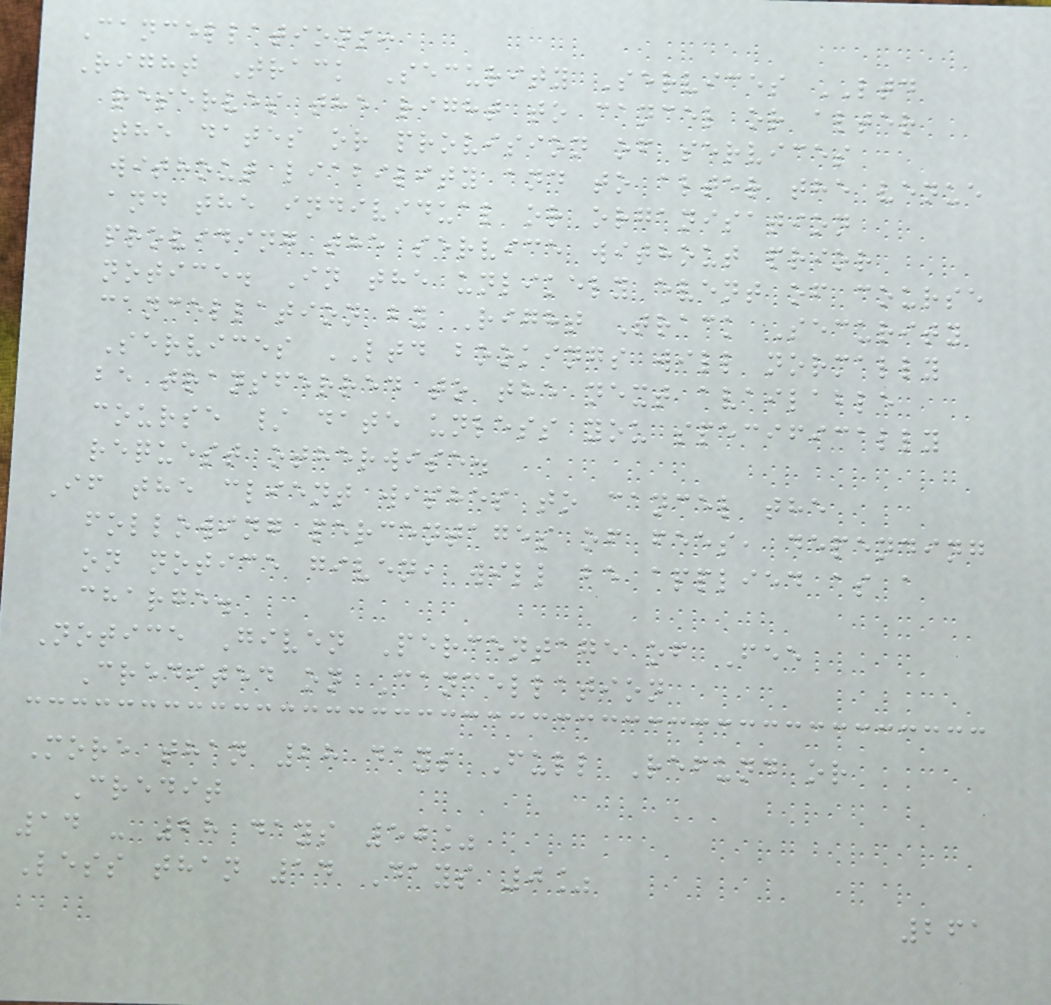Cancellations:
Right Track Security Services LTD
reserves the right to cancel or alter
the dates or provision of services
without liability and to alter the venue
and the individual or organisation
providing the service without prior
notice. In the unlikely event of course
cancellation by Right Track Security
Services LTD bookings will normally
be transferred to the next available
course / date unless you specifically
request otherwise.
If the client wishes to cancel the
following percentages of fees, depending
on notice given, will be applied as a
charge.
Notice Given Percentage of Fee
Credited on Cancellation
More than 28 days Full Refund or
Credit
14 - 28 days 50%
Less than 14 Days 0%
261
